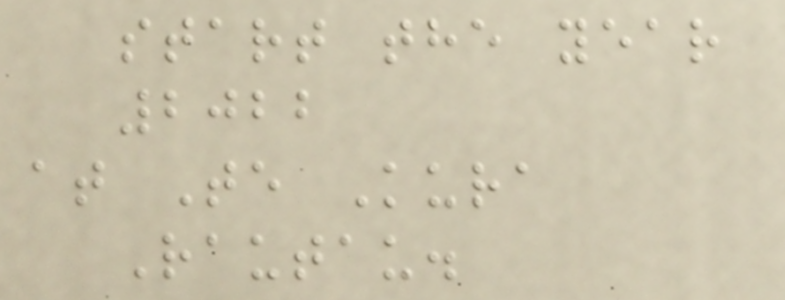start the year
2022
at Te Kura
Rautau.
